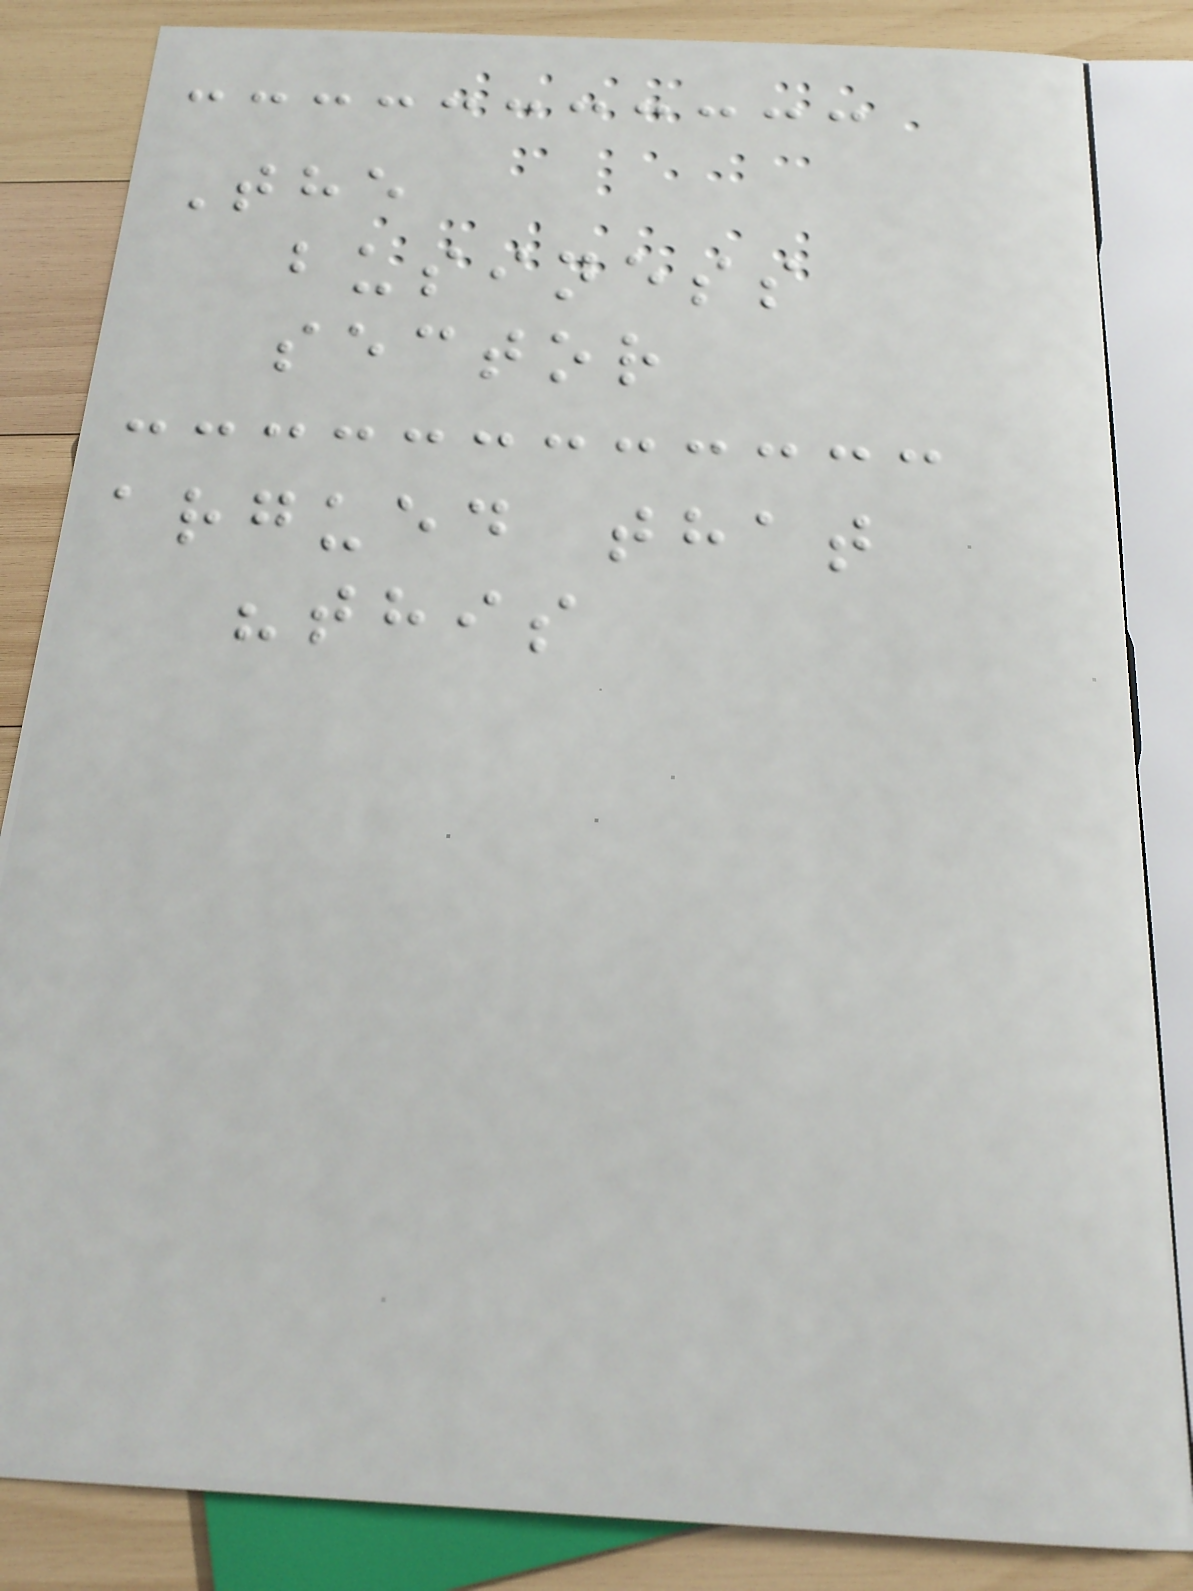The
business
sector
argued that
"this
